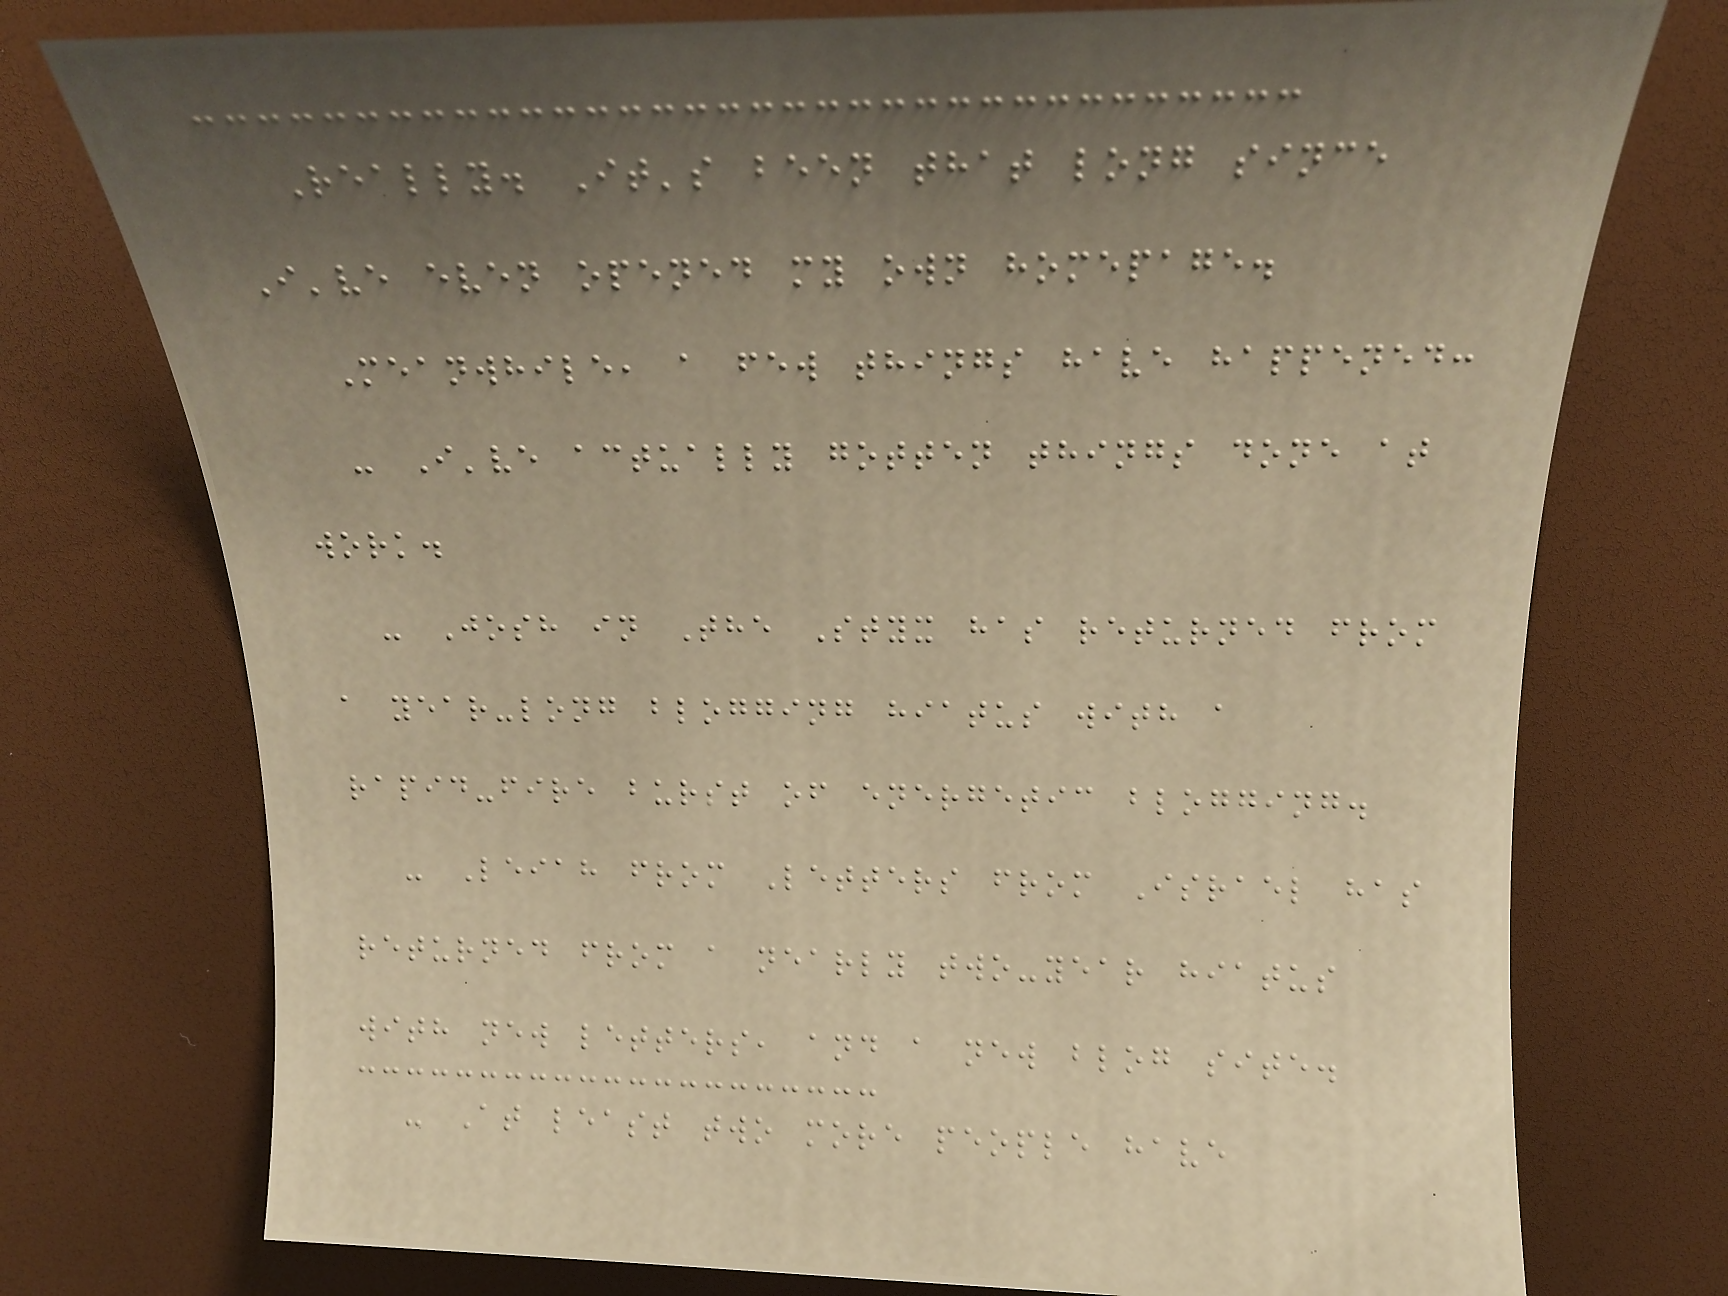Really. It's been that long since
I've even opened my own homepage.
Meanwhile, a few things have happened:
- I've actually gotten things done at
work.
- Josh in The Styx has returned from
a year-long blogging hiatus with a
rapid-fire burst of energetic blogging.
- Leiah from Letters from Israel has
returned from a nearly two-year hiatus
with new letters, and a new blog site.
- At least two more people have
